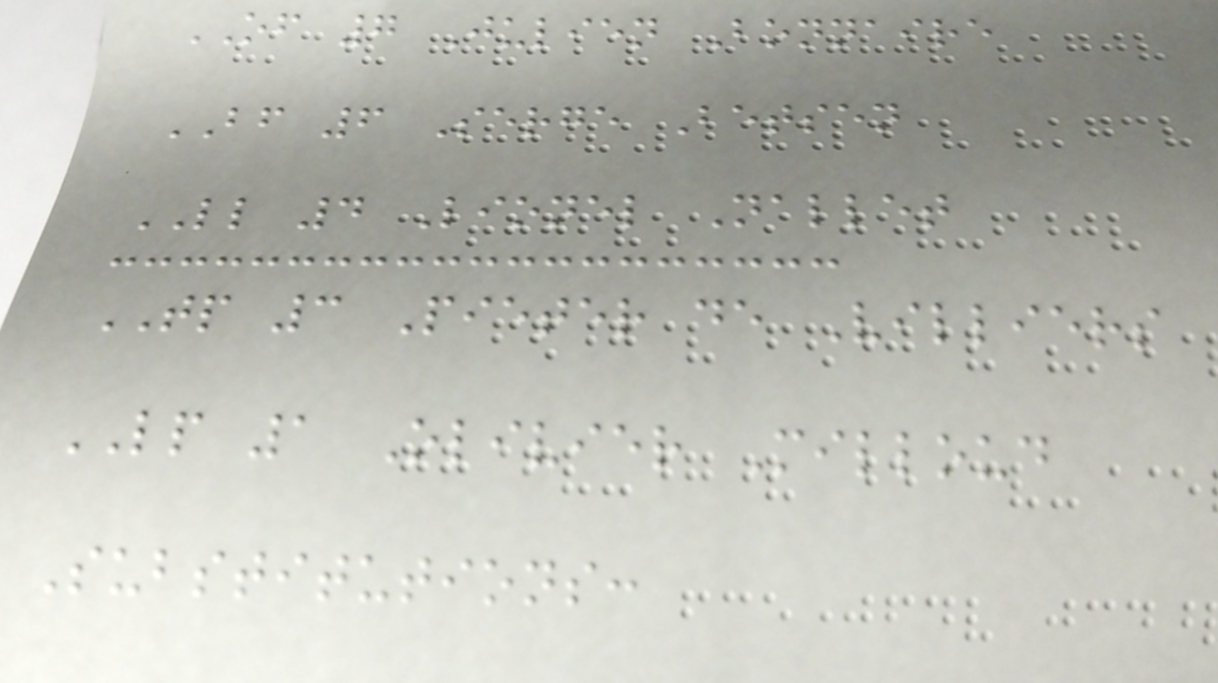OF 7 Julien Bonnaire
BF 6 Serge Betsen
LL 4 Lionel Nallet
TP 3 Pieter de Villiers
LP 1 Olivier Milloud
Substitutions:
